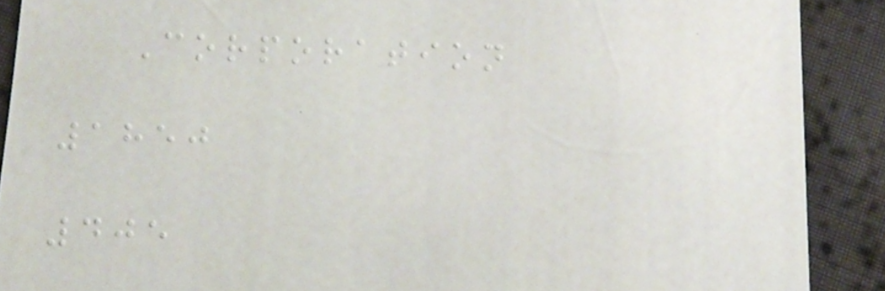Corporation
1850
405
